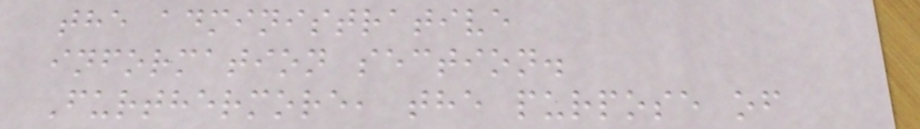the administrative
information section.
Furthermore, the purpose of
